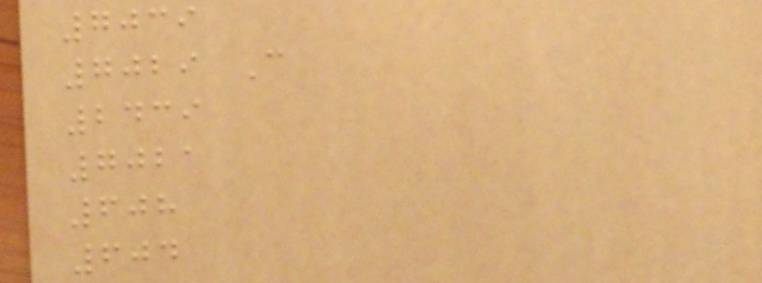7039
7029 C
2439
7021
608
604
